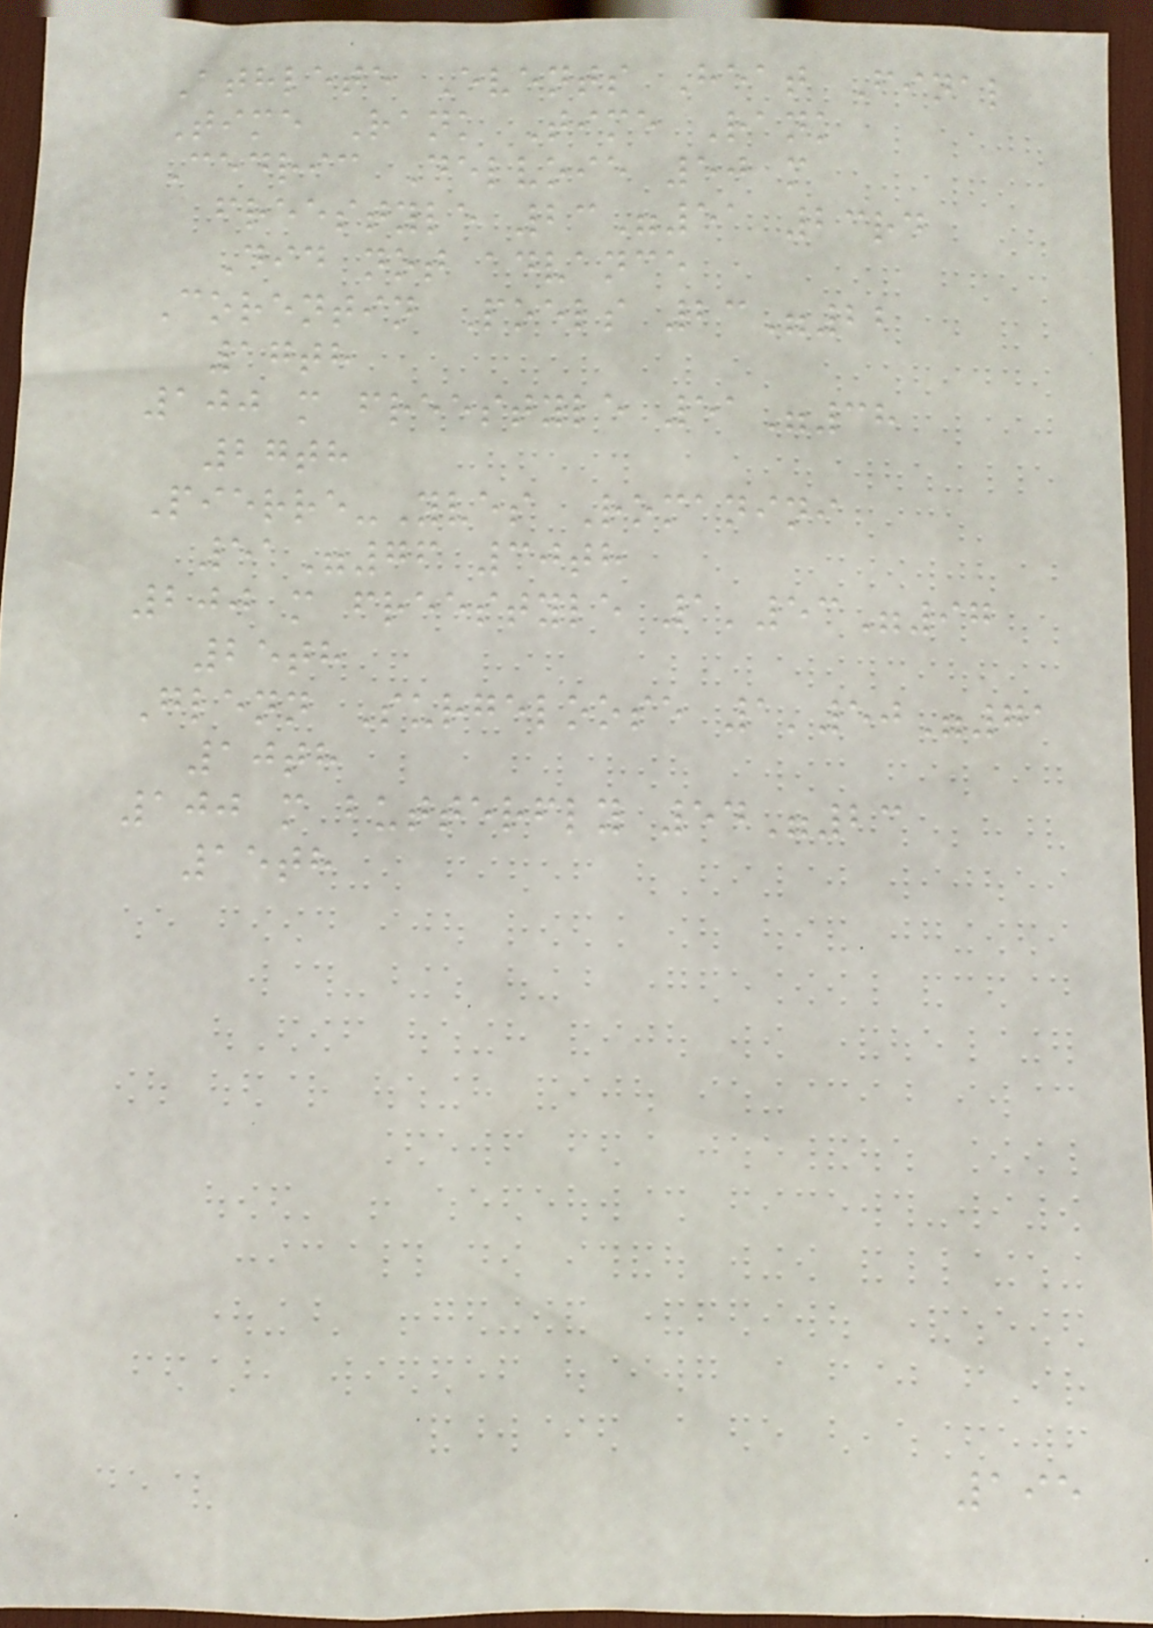Athlete Events Heat Final
Time Rank Time Rank
Cedric Delvoie 50 m
freestyle 23"51 23rd
Did not advance
Corentin Poels 23"22
17th
100 m freestyle 51"38
27th
Pierre-Yves Romanini
51"76 30th
200 m freestyle 1'53"97
25th
Glenn Surgeloose 1'50"71
10th
100 m butterfly 54"23
15th
195
